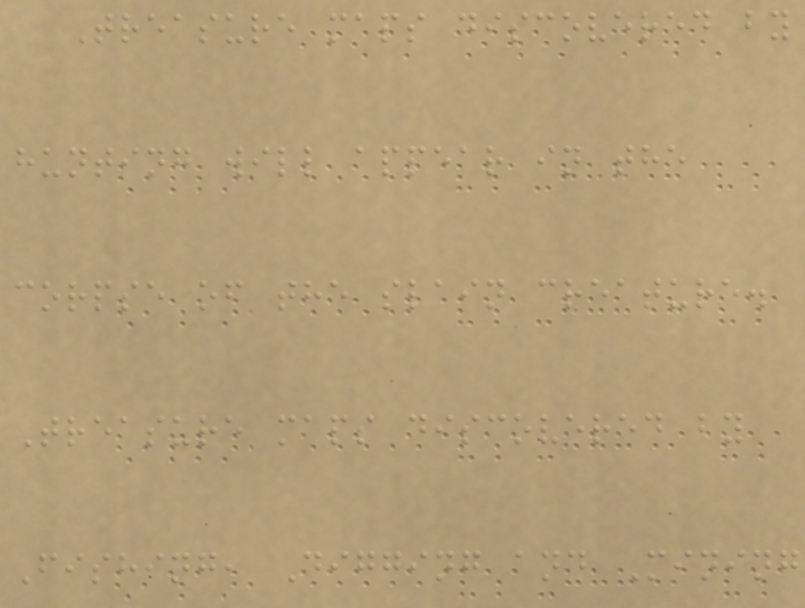Treasure maps discovered by
hunting will appear in the
corpse of the slain creature.
Treasure maps discovered by
Fishing, Digging and Mining
